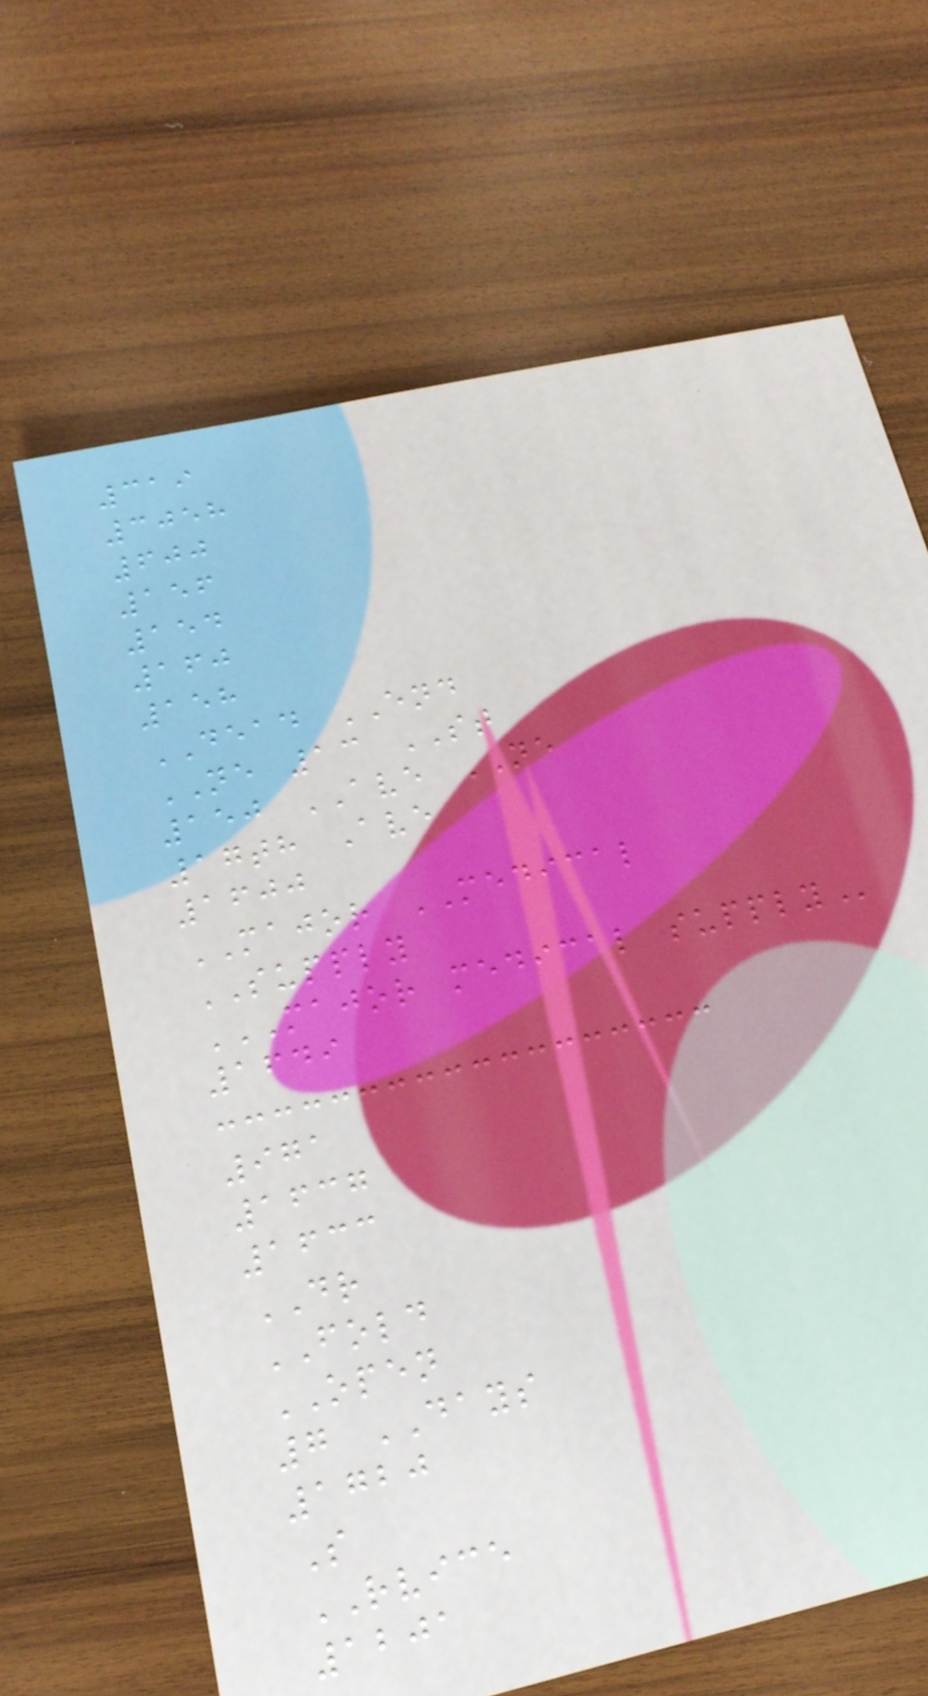319
3058
600
156
154
160
158
DEAD END
NE 13 ST
150 AVE NE
17th Ave
1600
MAJOR MEDICAL
SUPPLY
MAJOR MEDICAL SUPPLY
1649
971
1637
1633
DR
FOLD
OPEN
7 DAYS
1720
S
RVICE
1201
